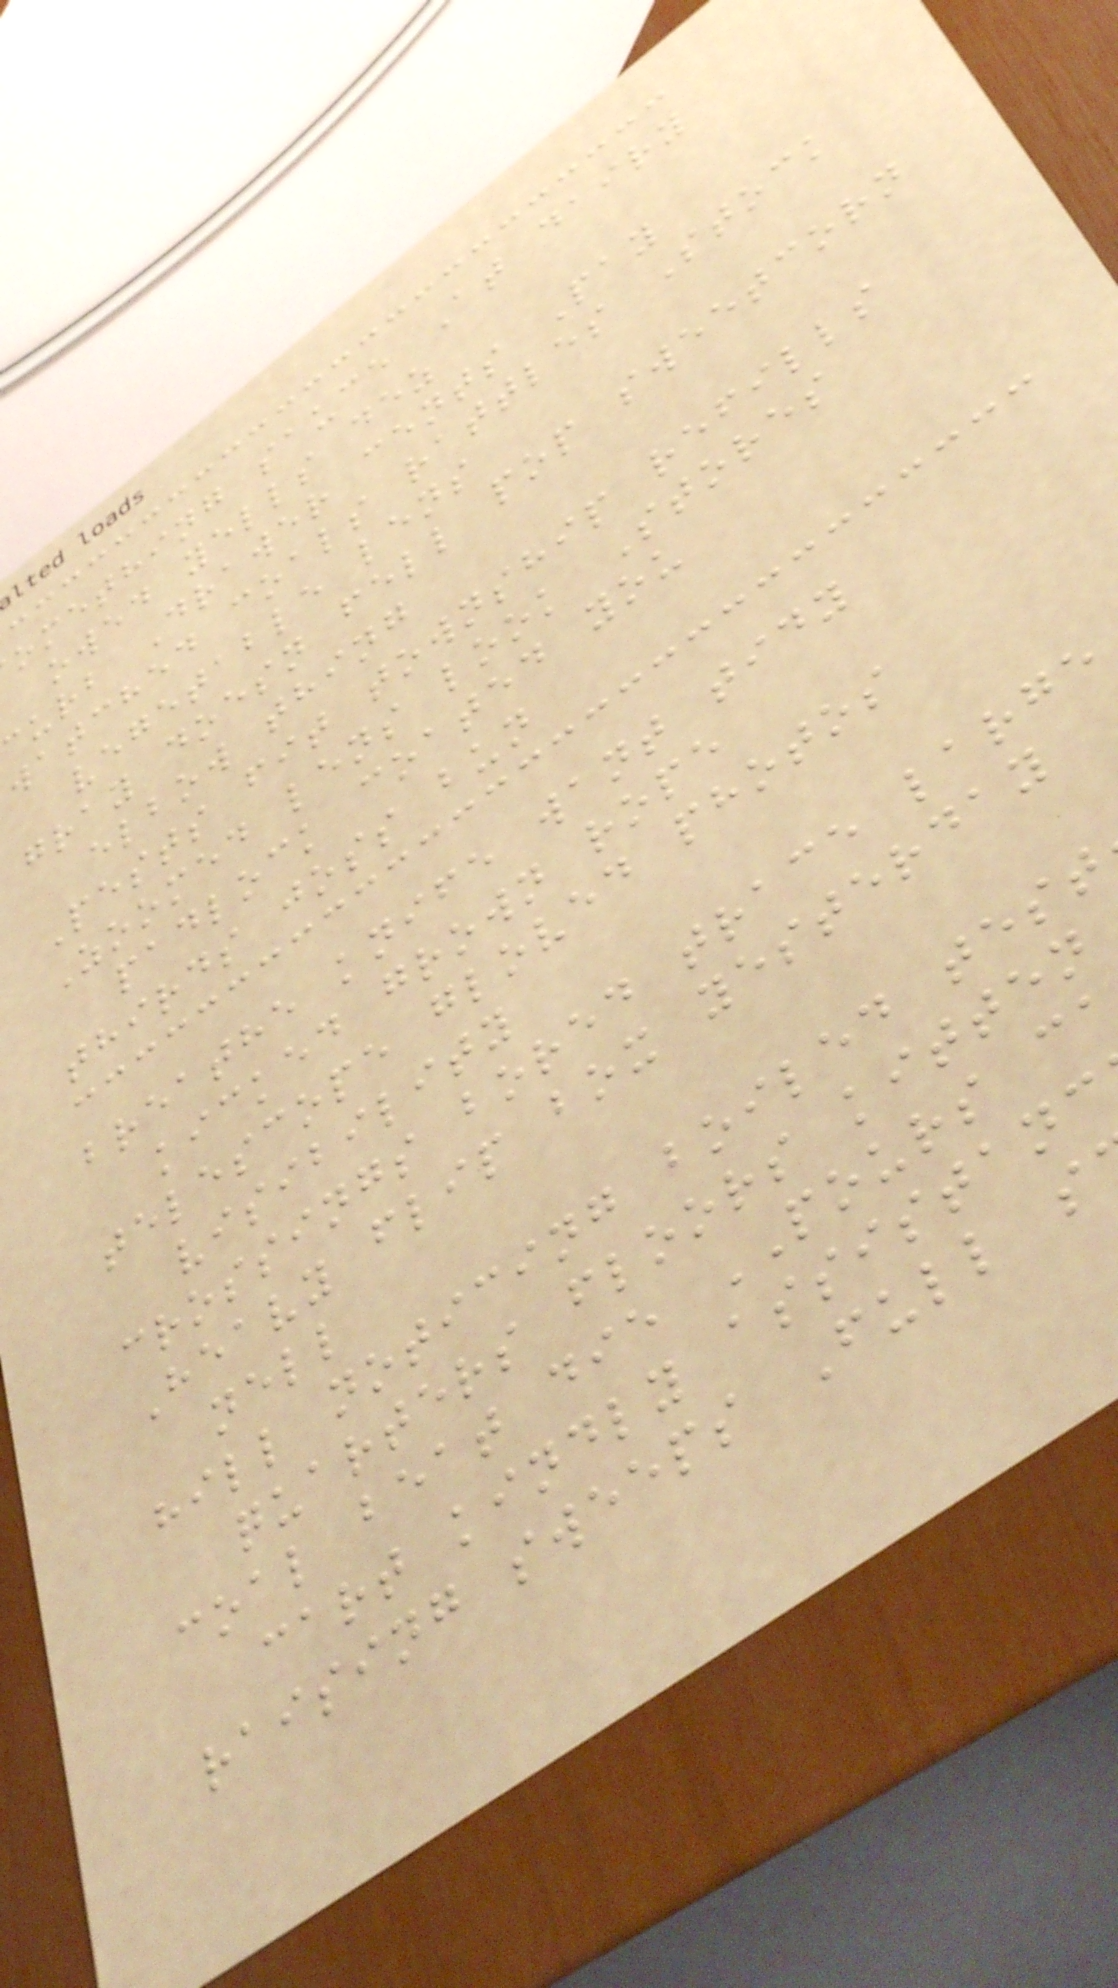omething sauce At dairy
owed yells dez
curb Drawer cents Pay
watched coals rattles Stock
vegetable lens
gray doesn fell pop sweetcorn
elbow thing
Pests fit township refills
Zoomed lens look Stores
padlock coated you
thirds joss bun
breathe knife want tidy
kicked grown rope
telescope gloved photos
visibility
crossings bored trace large
Heavy flip box yesterday
nell
hill noticing boiled test
quarters floors kitten
coal beat die POURS c
cart kindly assistanc
raising sweeps Full s
